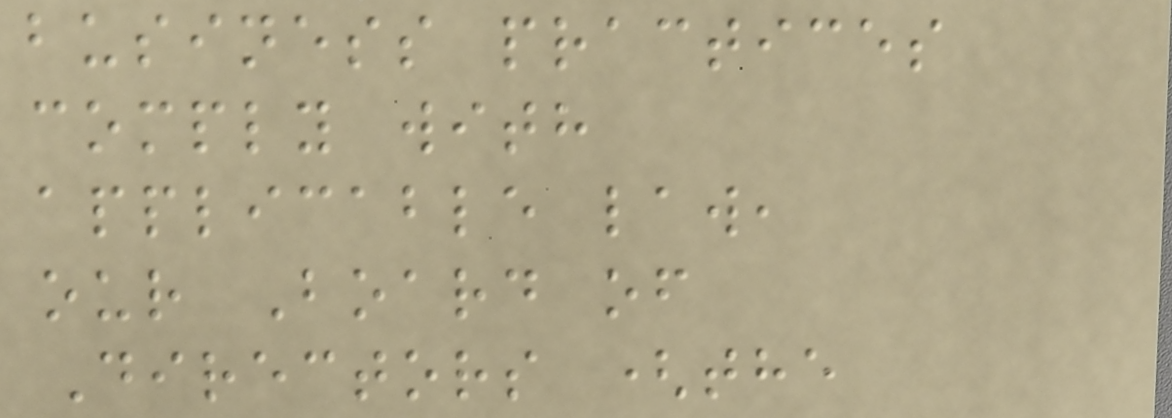business practices
comply with
applicable law,
our Board of
Directors (the
